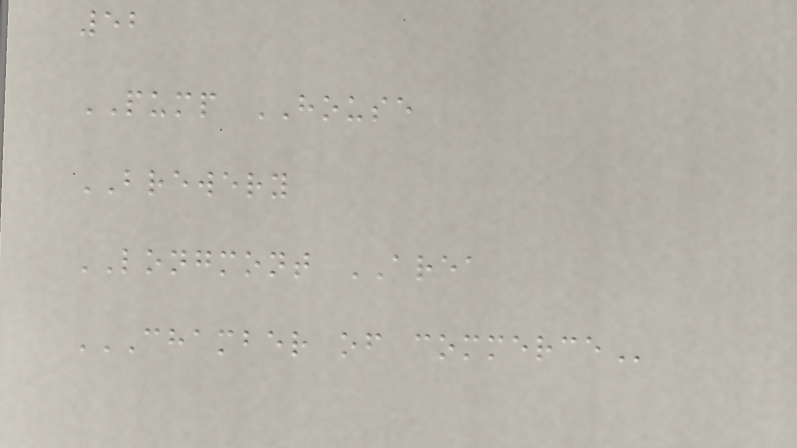52
PUMP HOUSE
BREWERY
LONGMONT AREA
CHAMBER OF COMMERCE
